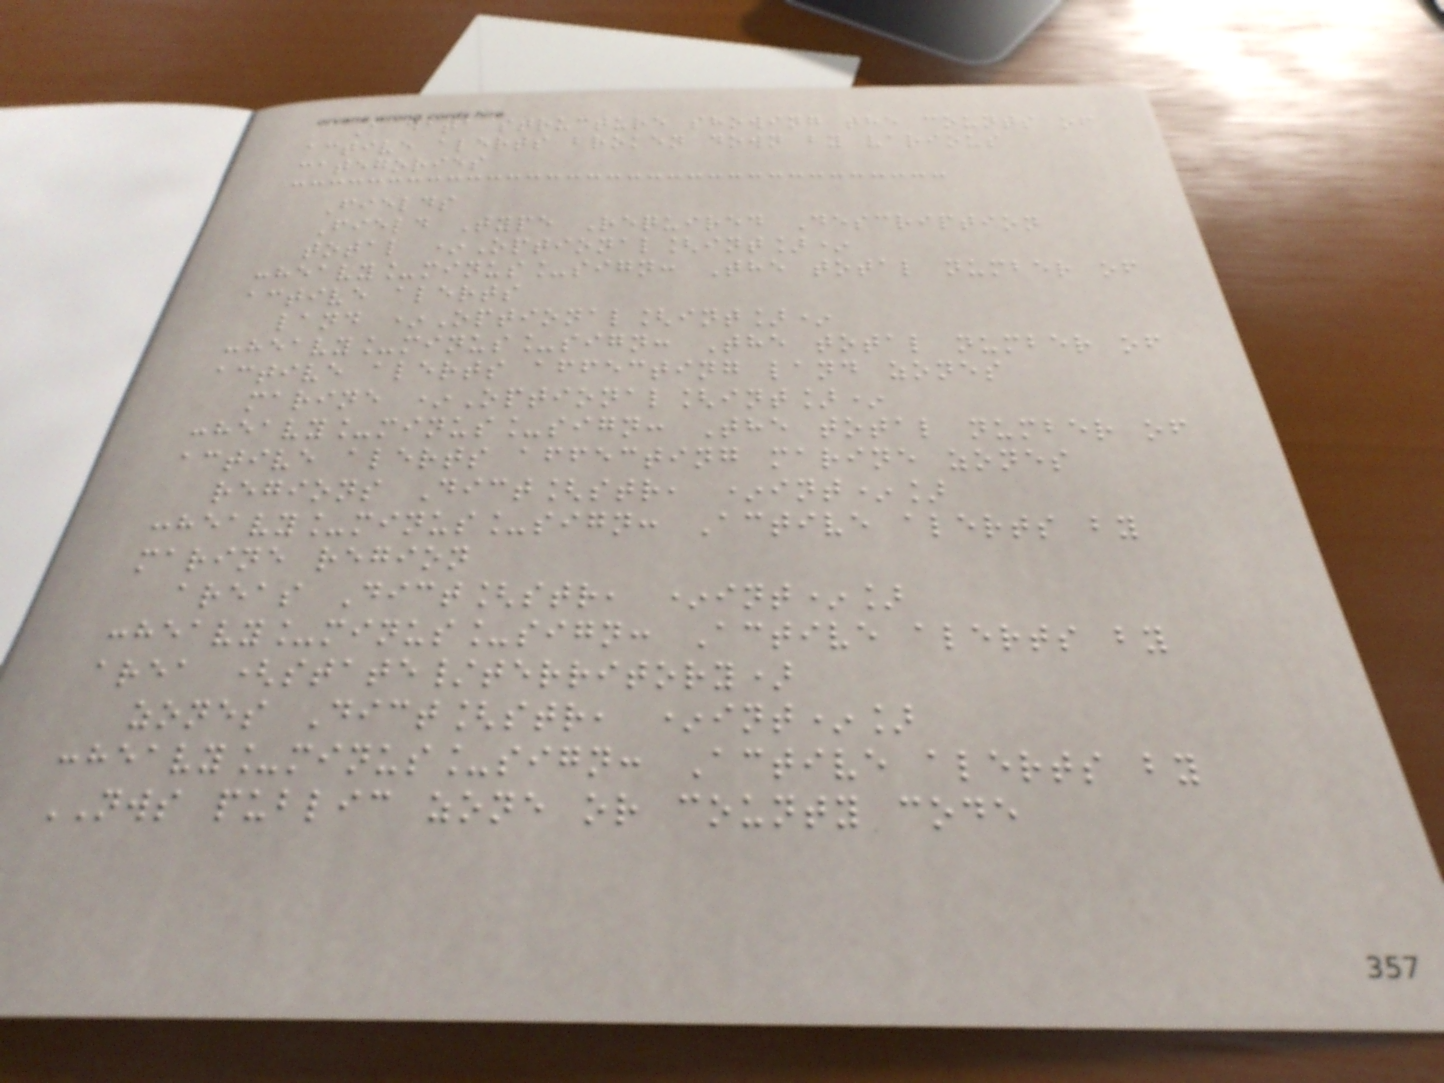A data structure showing the counts of
active alerts broken down by various
categories
Fields
Field Type Required Description
total *Optional[int]*
:heavy_minus_sign: The total number of
active alerts
land *Optional[int]*
:heavy_minus_sign: The total number of
active alerts affecting land zones
marine *Optional[int]*
:heavy_minus_sign: The total number of
active alerts affecting marine zones
regions Dict[str, *int*]
:heavy_minus_sign: Active alerts by
marine region
areas Dict[str, *int*]
:heavy_minus_sign: Active alerts by
area (state/territory)
zones Dict[str, *int*]
:heavy_minus_sign: Active alerts by
NWS public zone or county code
